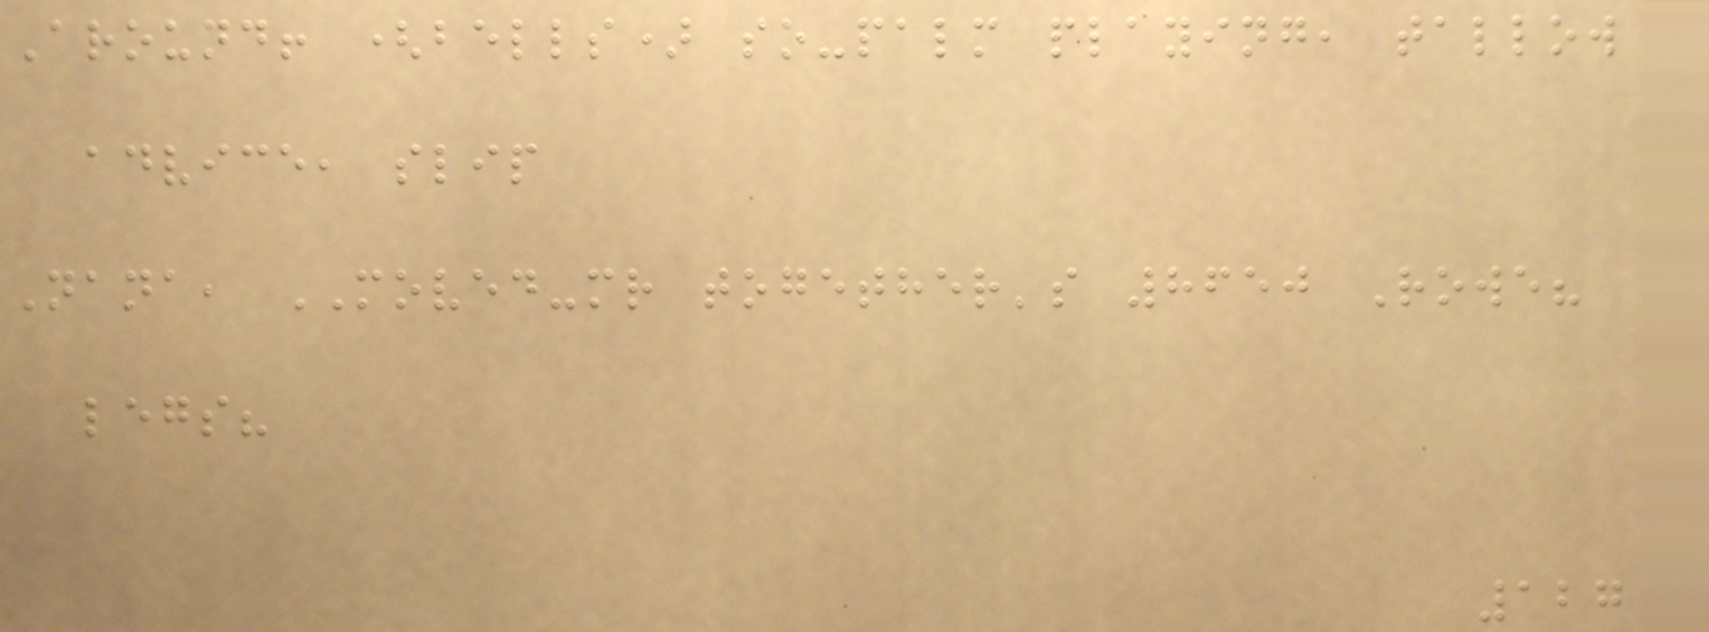Around! (bells) so-palm playing, tallow
advice, slip
Nana, MOVED-mr together's 8650 Rowe?
legs?
127
